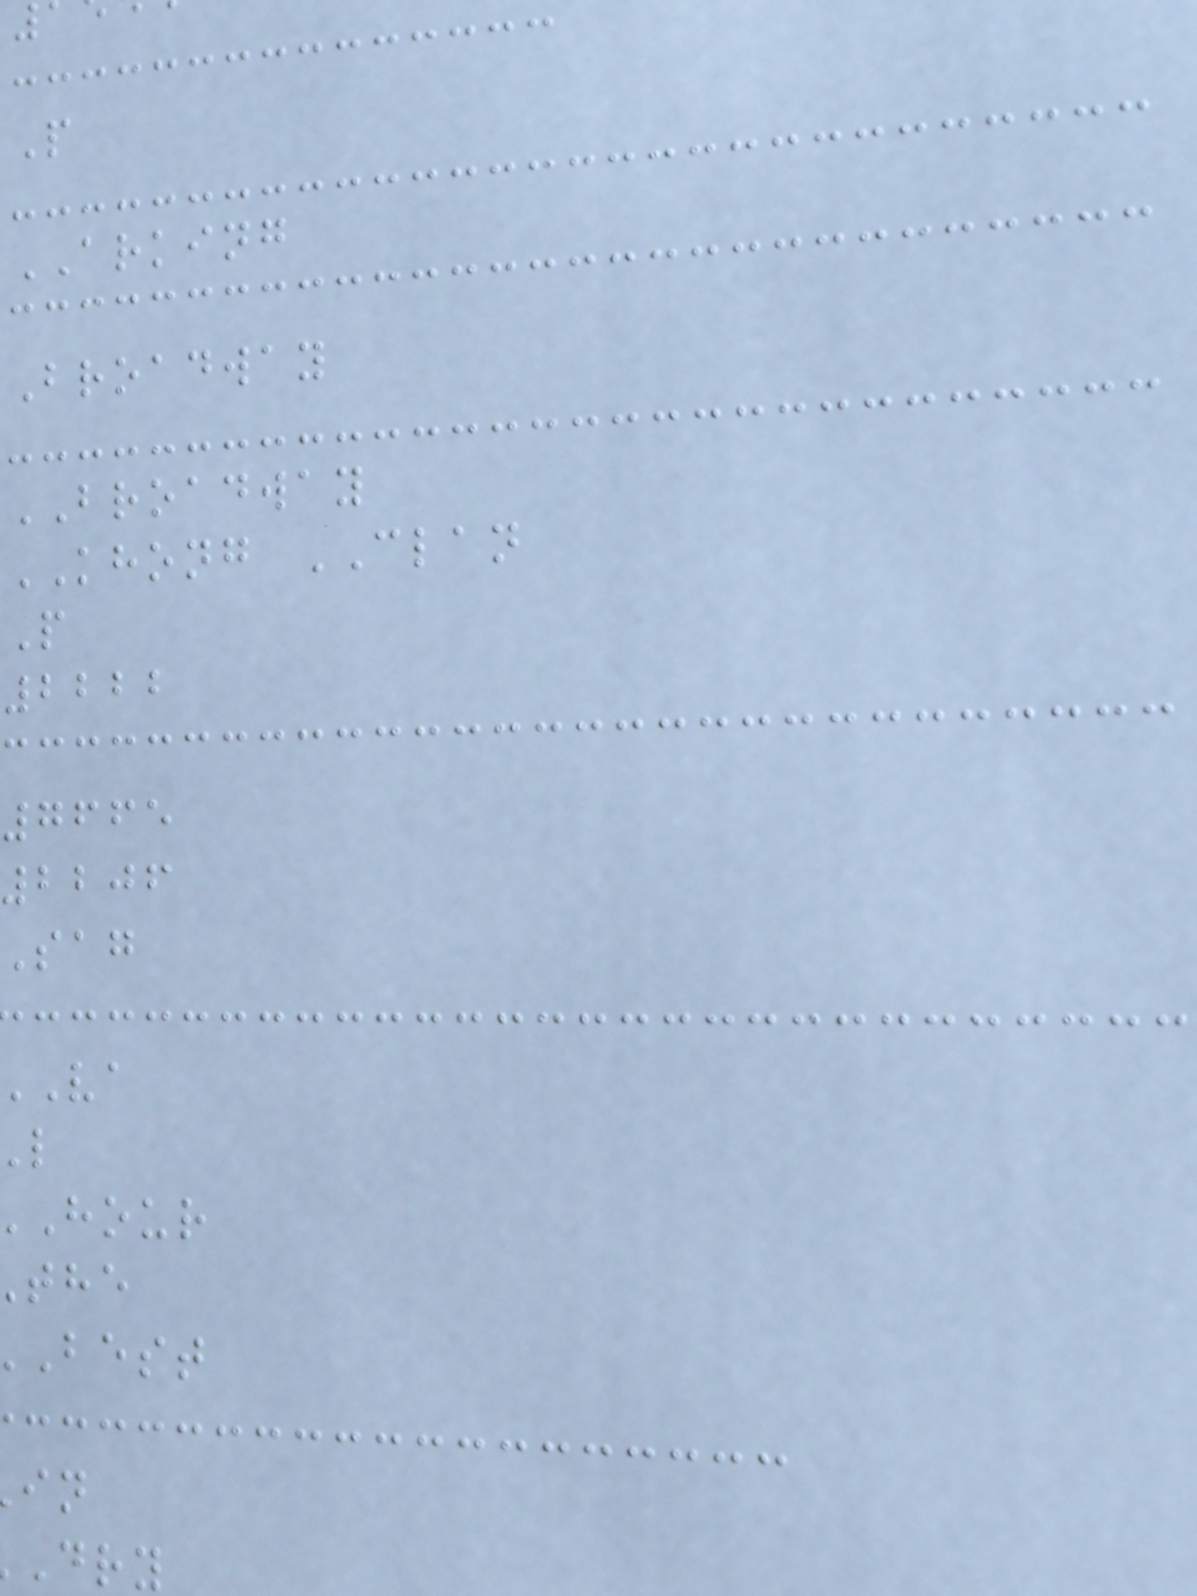P
ARKING
Broadway
BROADWAY
KHONG CLAN
P
2222
7665
2206
hour
best
